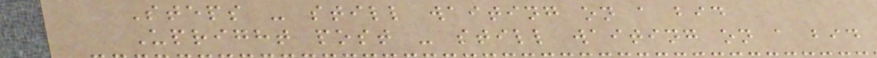Steps - still waiting on a bid
Upright post - still waiting on a bid
